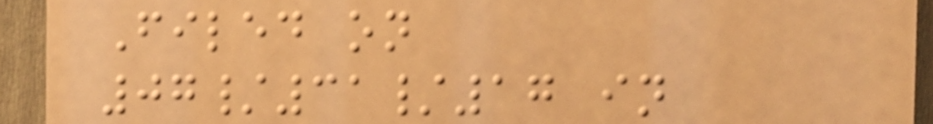Filed on
07/31/17 in
